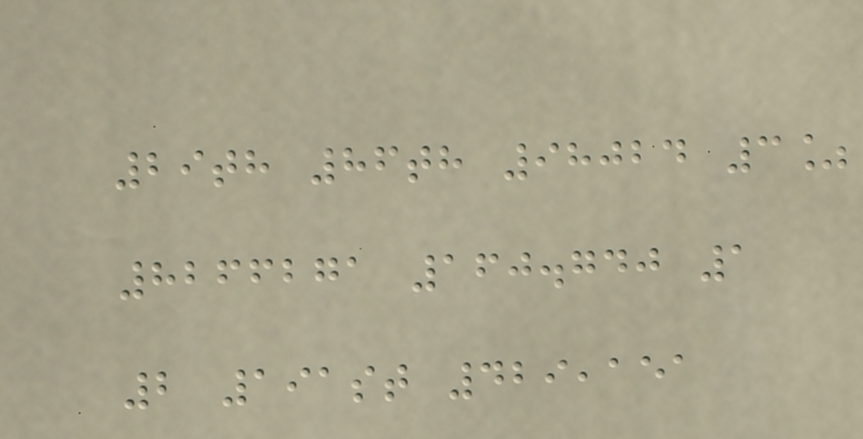29th 86th 98024 3%
8266271 160.740 1
2 191st 429,151
